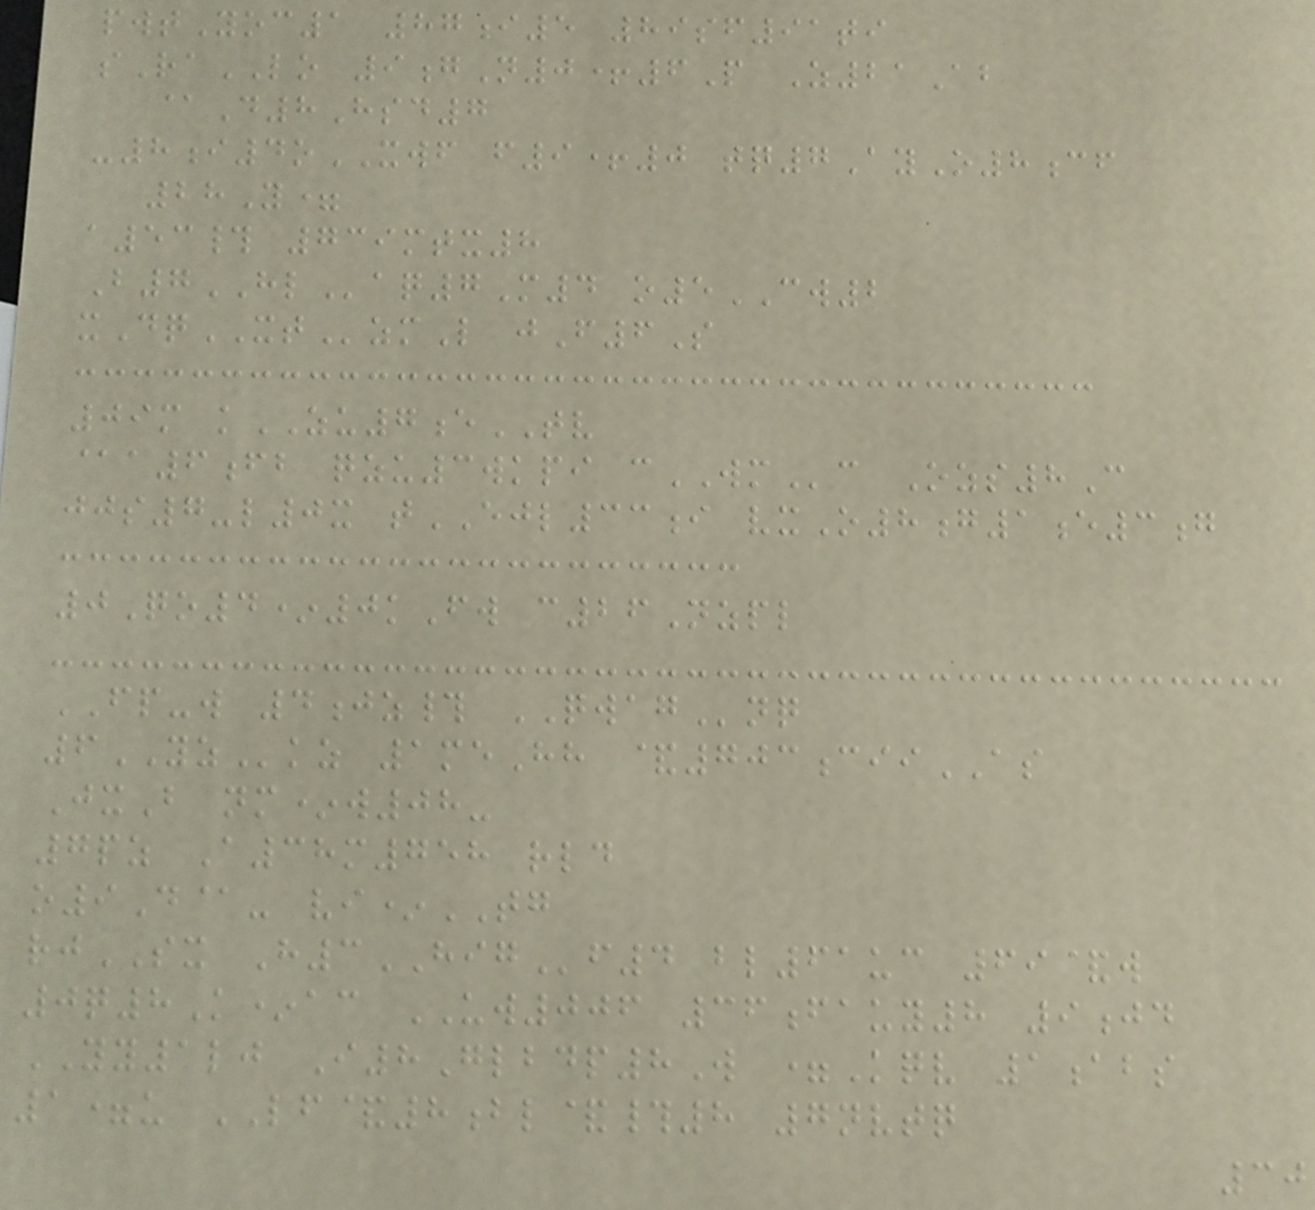pwtYoc1 87i5 89sf91ti
sRaLO 9gN0+6P Z21Ab
@D8Hsd7
-8i4oXWF f9+0 tq7AyO8cf
28Y=
a53# 739mtx8
B7HLaq7M4 o5CW2
xDqXTzmL jF6S
09m kZU7eTV
@a6fb qzu3wkpi cWMc Ozs8C
jjs7-l0x tEJL33i vxO8g1e3g
0Qo4*0kFw c26Nzpl
FP-w 4jz# QWAGnq
6YZkz 1meHh &703ciiAS
JxB nm*w08-
7pz A38m758 rld
o9D@- vi*TG
rjSX H3HIGf4 bl61uc 69&w
0q8K*ac UW006 36fauy8 9jd
YY1lj I8Glbdp8W =Kqv 1abs
1=u LF&8bl&#8 7nvtq
30
